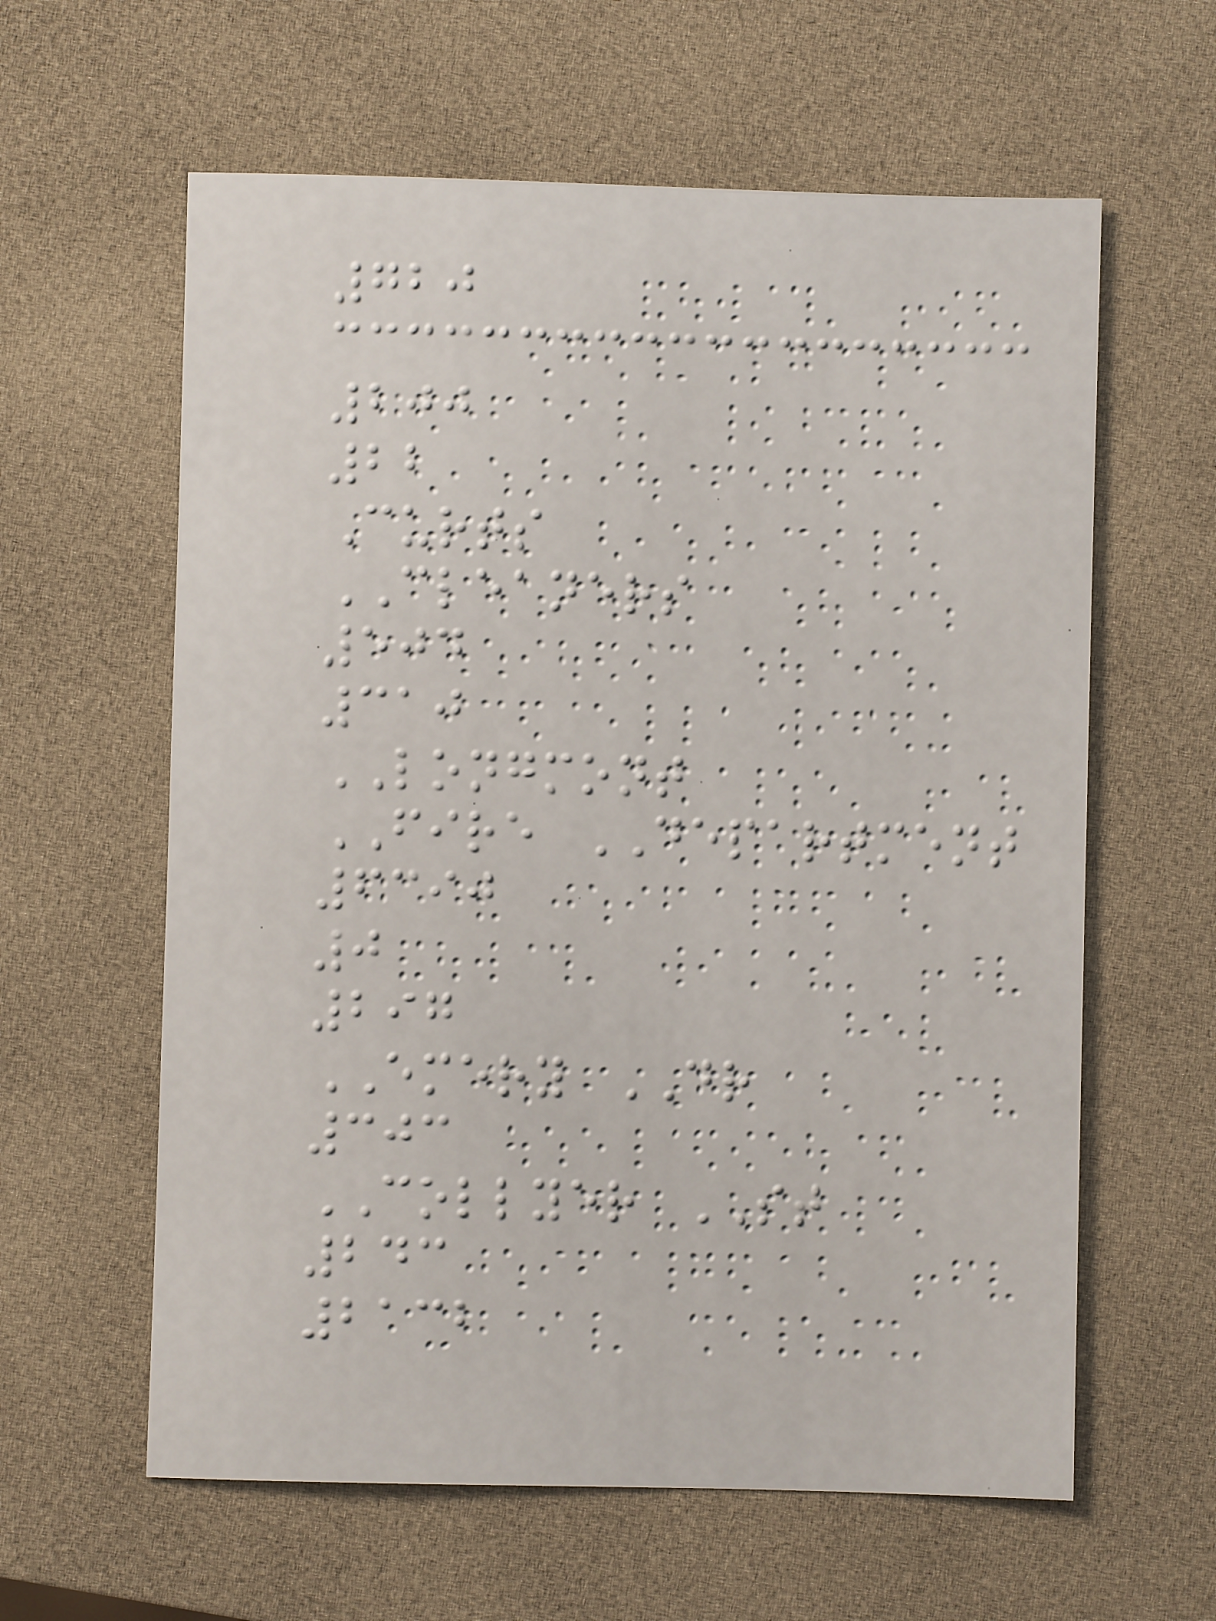720
200
22
Curts
CLEANERS
504
310
LONGMONT
FIRE DEPARTMENT
6390
0
297
EMERY DR
303
COLLYER ST
243
2132
